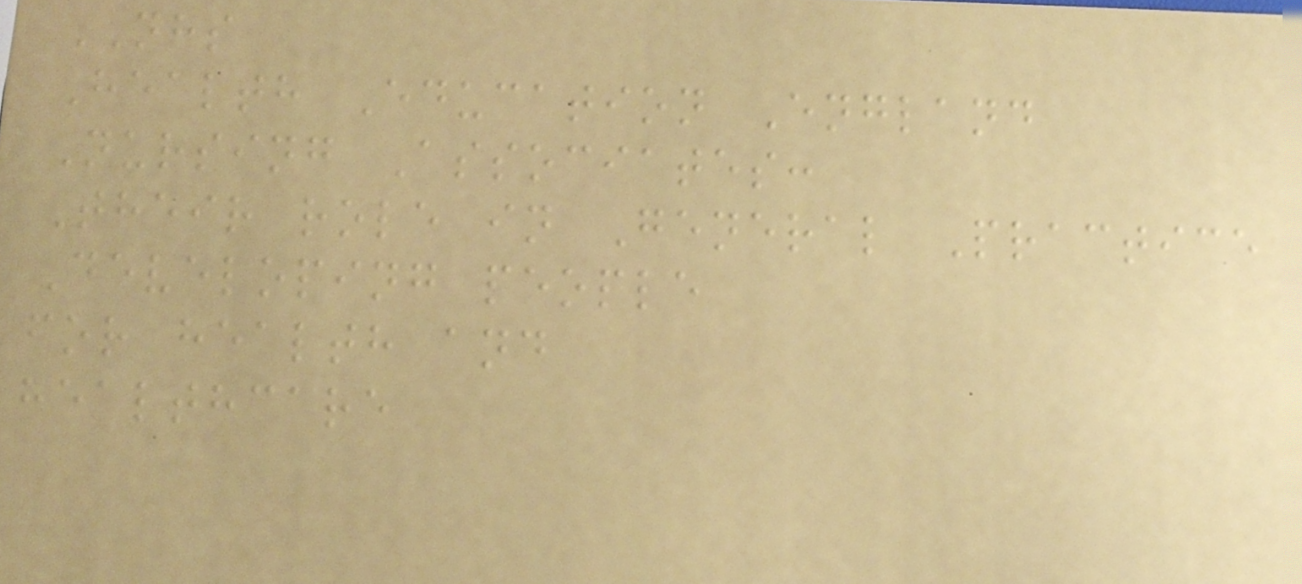NHS
Health Education England
Nursing Associates:
Their role in General Practice
Developing people
for health and
healthcare
